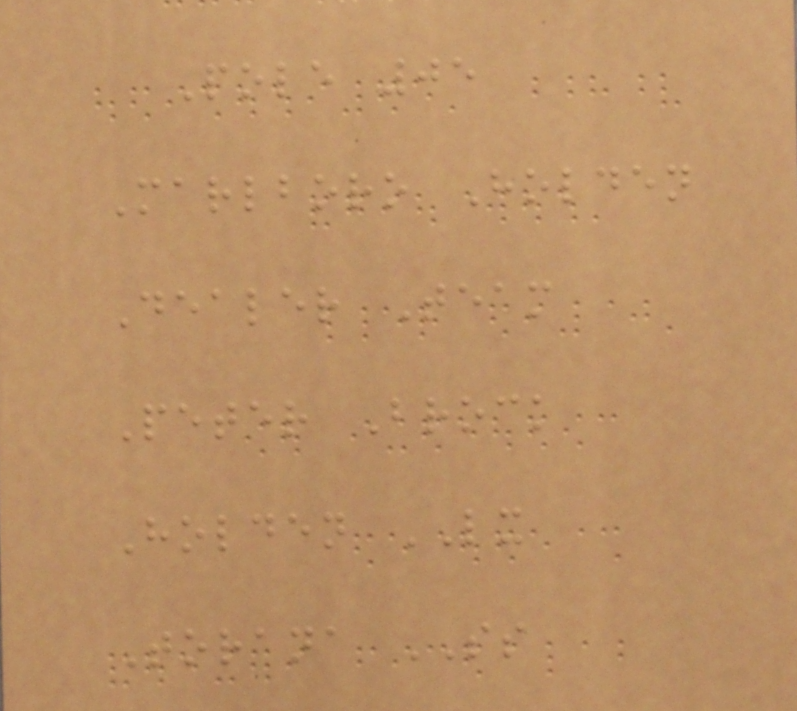Pole 05
Marlboro Holden
Dealer Team
Peter Brock
Holden LX
Torana SS
